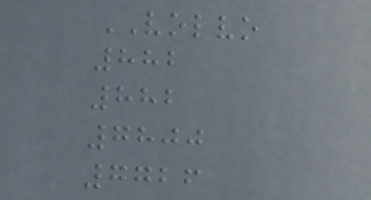VOLVO
882
882
7800
7726
